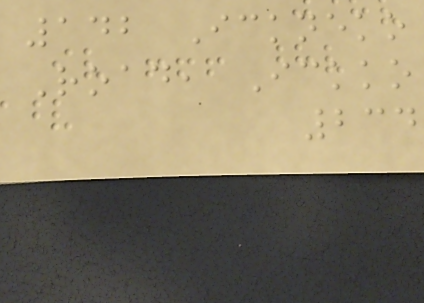142 Ickneko
Road, Ickko
234
